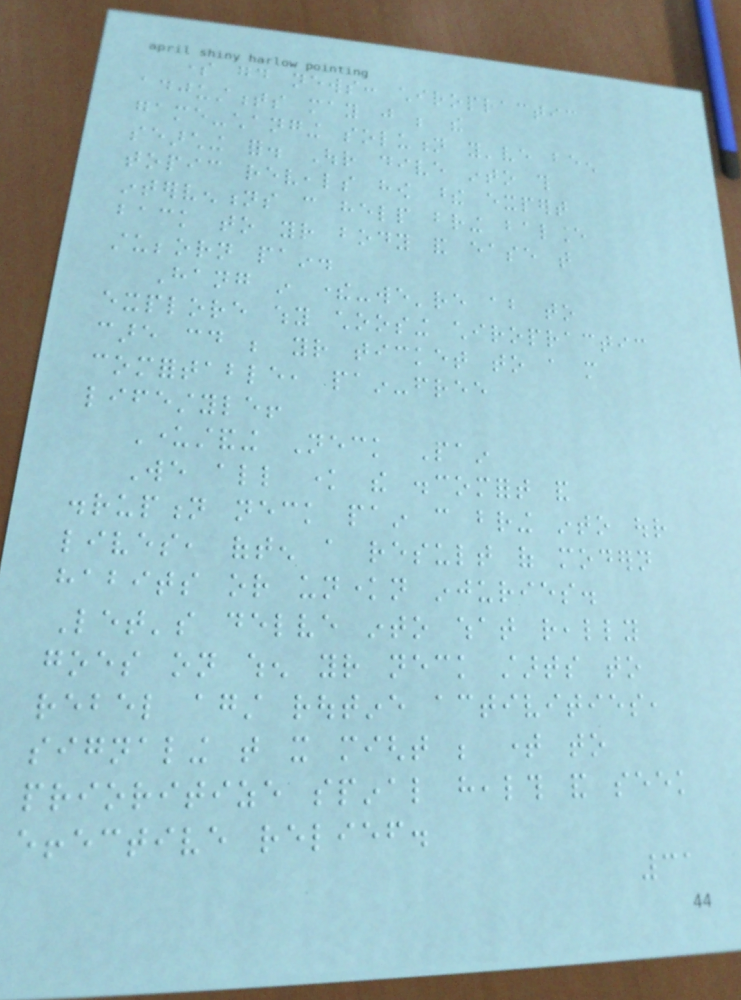some good news: chiropractic
adjustments may just be the
game-changing solution you've been
searching for. Our dive into this
topic reveals how these expert
interventions can help bring balance
back to your body and ease that
stubborn pain.
Hang in there-we're about to
explore why choosing chiropractic
care could be your ticket to a more
comfortable, pain-free
lifestyle!
Understanding Neck Pain
We all know the discomfort and
disruption neck pain can bring into our
lives, often a result of modern
habits or unknown injuries.
Let's delve into what really
goes on when your neck starts to
rebel against routine activities,
signaling that it might be time to
prioritize spinal health and seek
effective relief.
31
